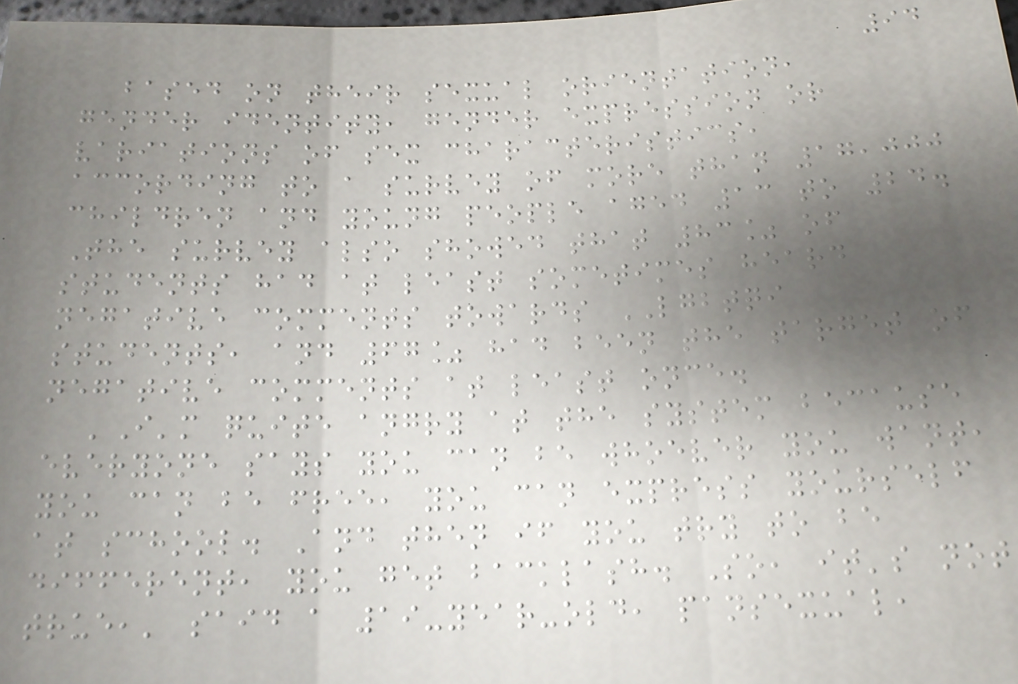94
based on their sexual orientation,
gender identity, gender expression or
variations of sex characteristics,
according to a survey of more than 17,000
children and young people aged 13 to 24.
The survey also showed that 83% of
students had at least sometimes heard
negative comments towards LGBTQI
students, and 67% had been the target of
negative comments at least once.
'I'm quite angry at the system because
everyone says you can be whoever you want,
you can be free, you can express yourself
at school. And then if you try to be
different, you get backlash. So, it's not
true,' said a 19-year-old, pansexual,
